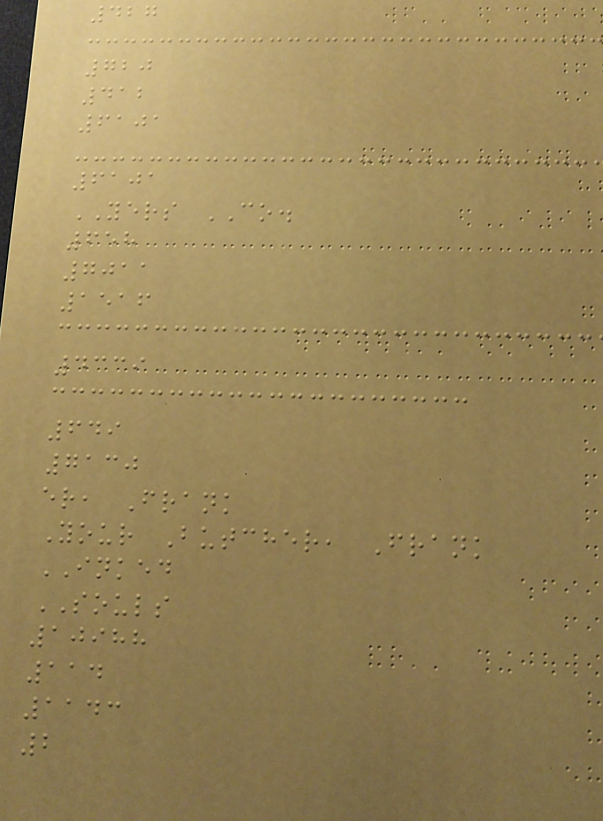427
720
412
6101
6101
YERS CO.
658
7011
1516
4339
649
7130
er, Frank
Your Butcher, Frank
INKED
SOULS
10988
114
1143
2
